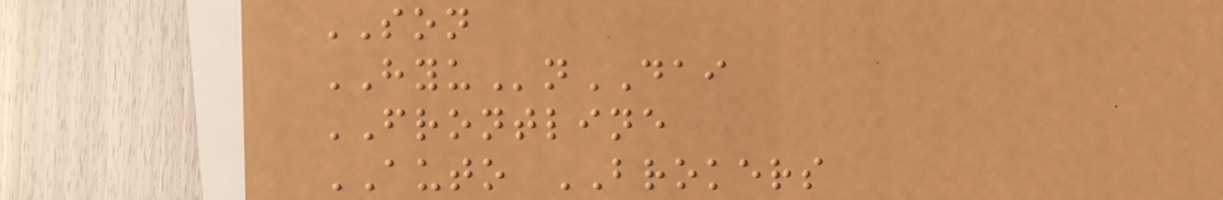SON
HYUnDAI
FRONTLINE
AUTO BROKERS
